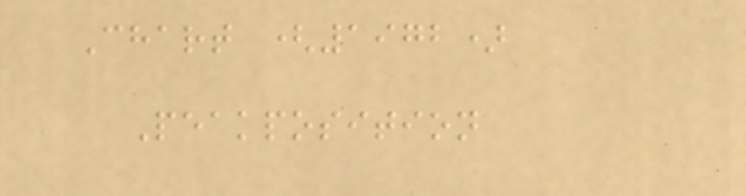Chart (1972)
Peakposition
